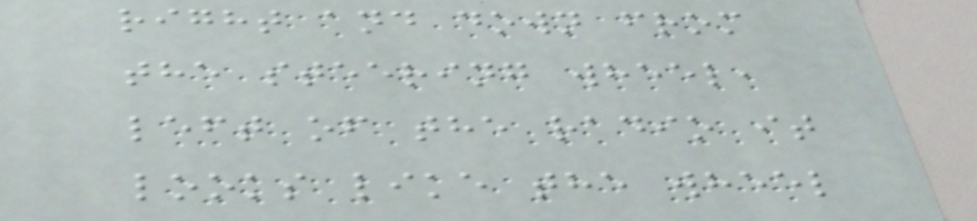right and down from
the steering wheel,
left of the radio it
looks like the wheel
